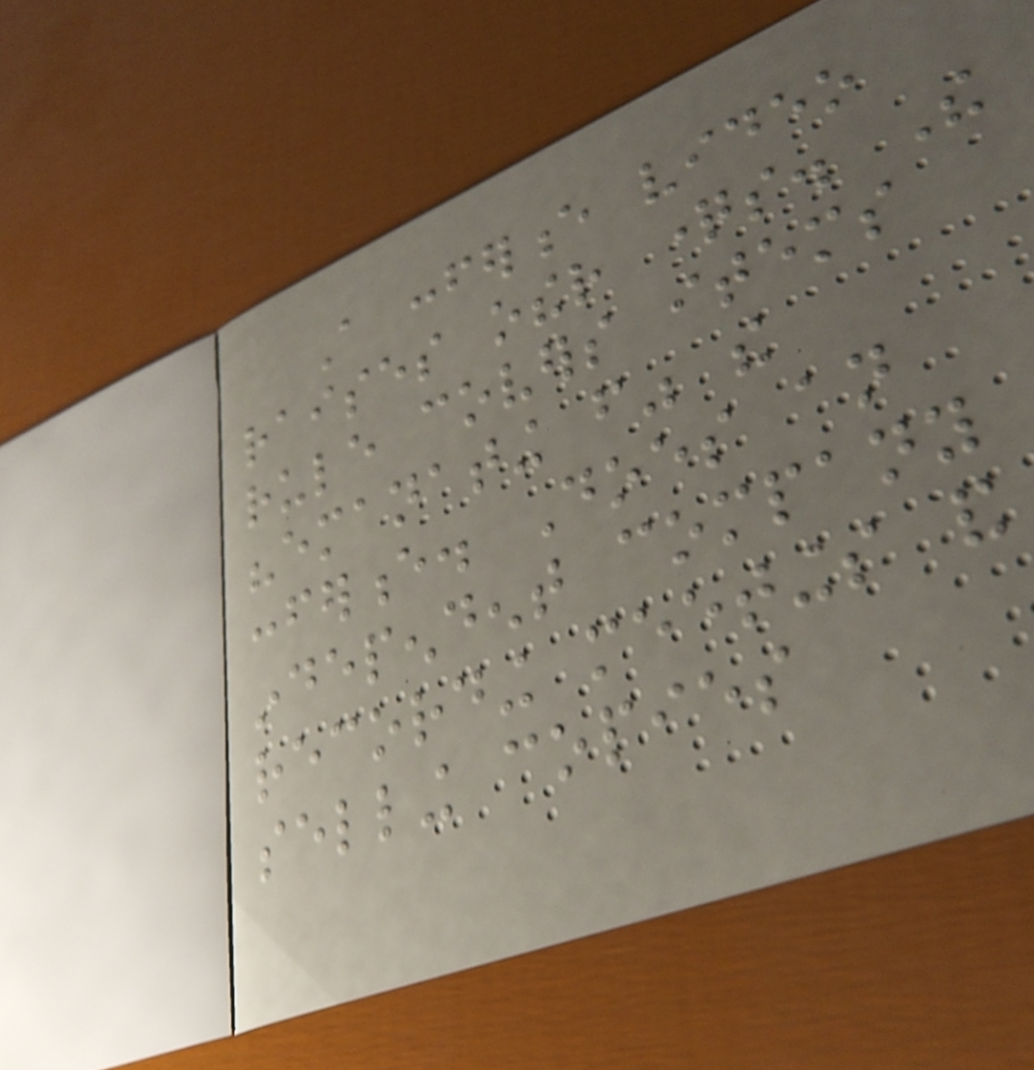A conference video
raises other questions. The
rule covers items
"emanating from" the
conference. Does an
independent company
recording meetings and
selling copies
